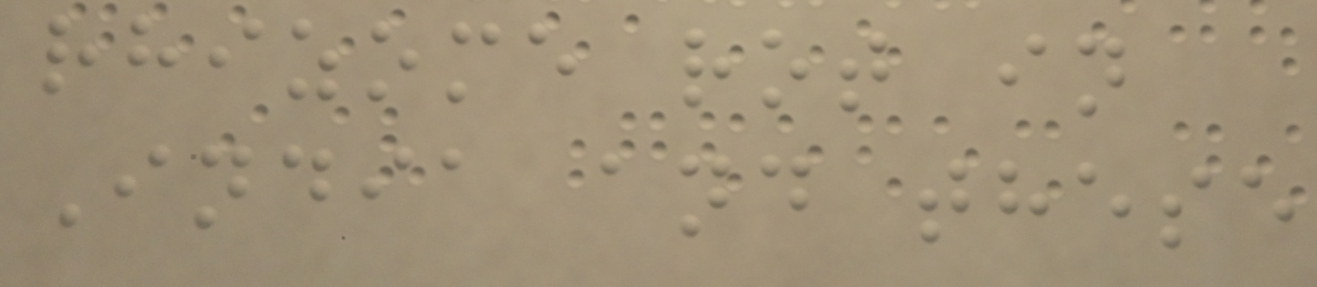rhizome rot in
India and these
